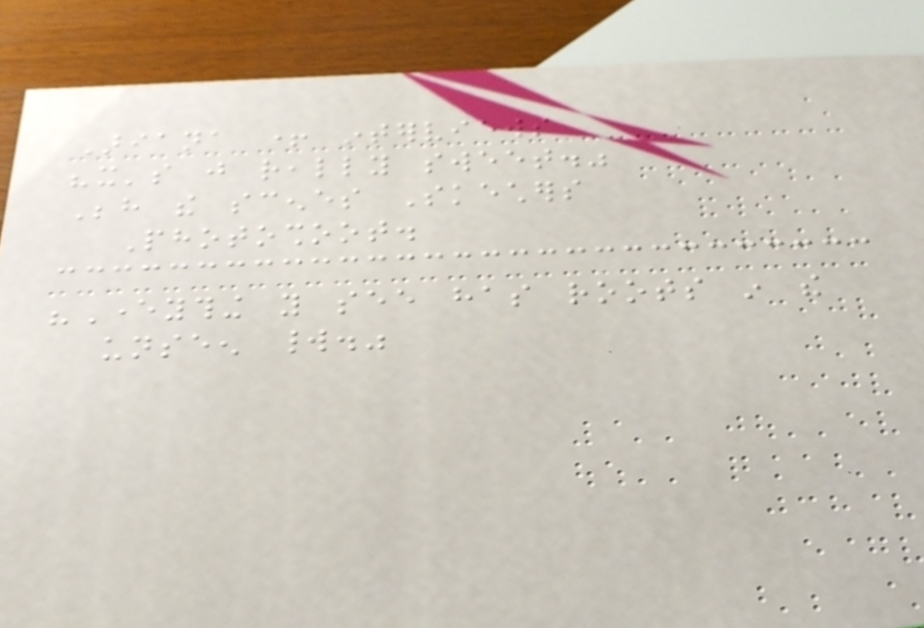Ariana + interviews
"it's just really sweet."
Behind the scenes Skechers
Photoshoot.
"Everything you see has roots in the
unseen world."
